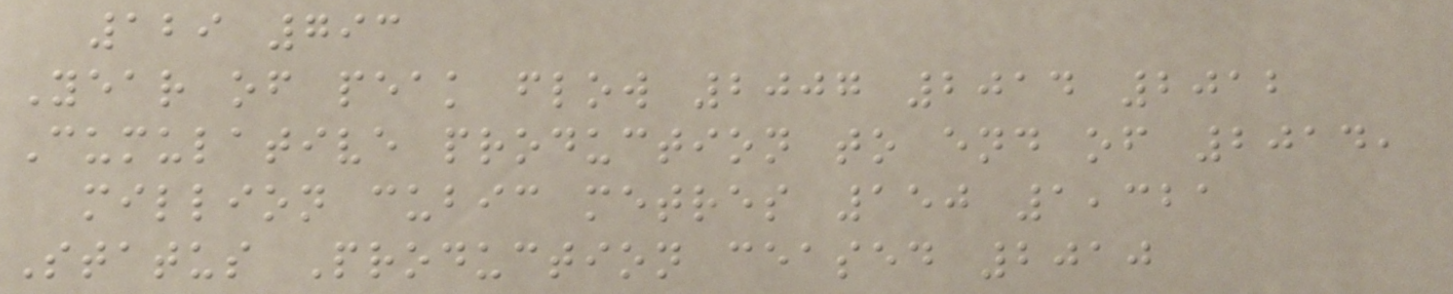129 793
Year of peak flow 2007 2014 2012
Cumulative production to end of 2014,
million cubic metres 150 1,321
Status Production ceased 2010
